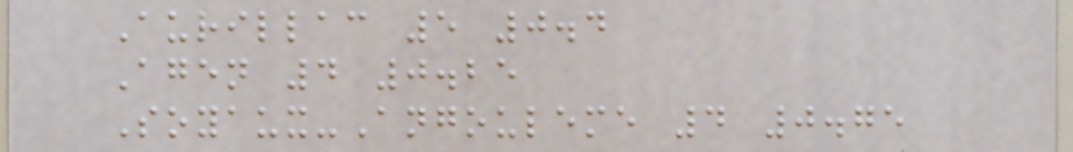Aurillac 5 0.4
Agen 4 0.25
Soyaux-Angouleme 4 0.75
